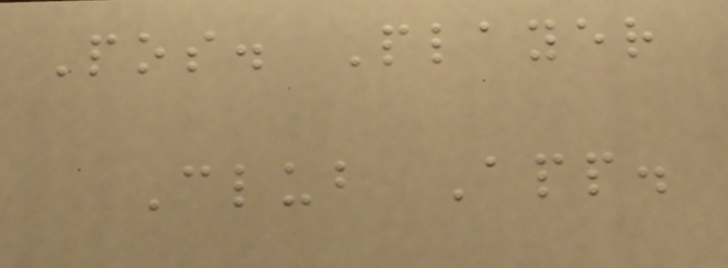Pos. Player
Club App.
